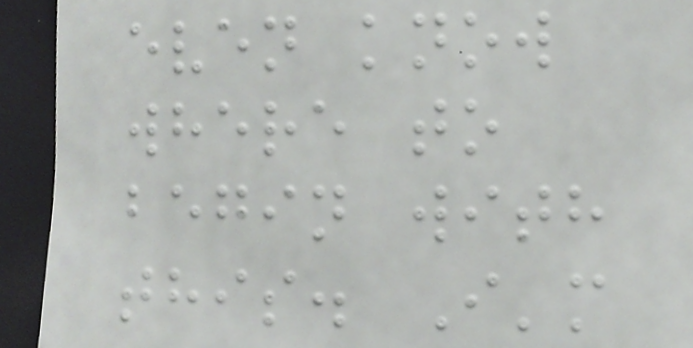even know
where to
begin with
this. I'm
